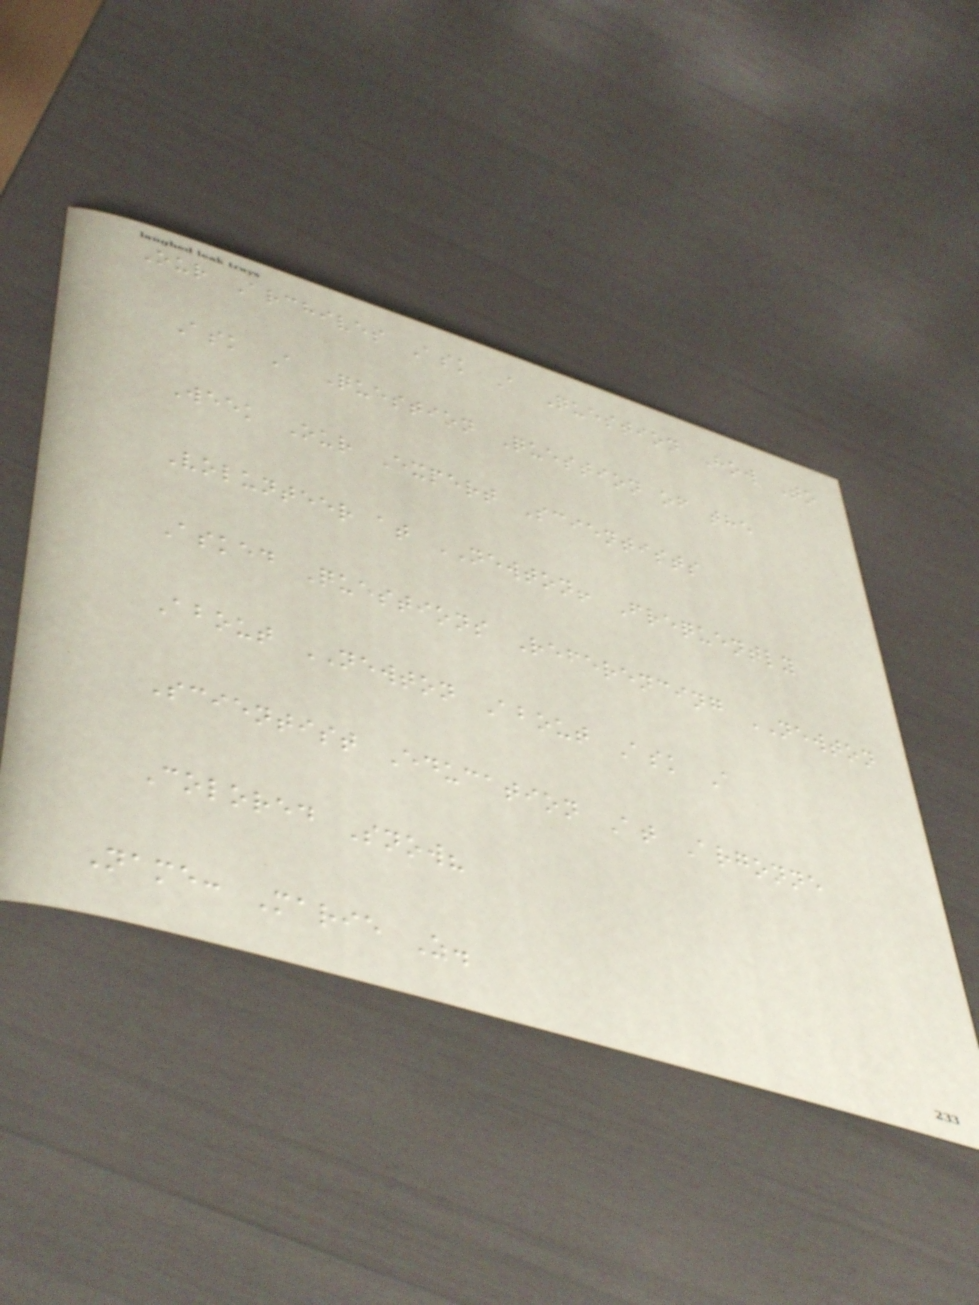Our Archives Ask A Question How To
Ask A Question Question of the
Week Our Expert Scientists
Volunteer at NEWTON! Frequently
Asked Questions Referencing NEWTON
About NEWTON About Ask A
Scientist Education At Argonne
Colored Snow?
Name: Marie Z.
